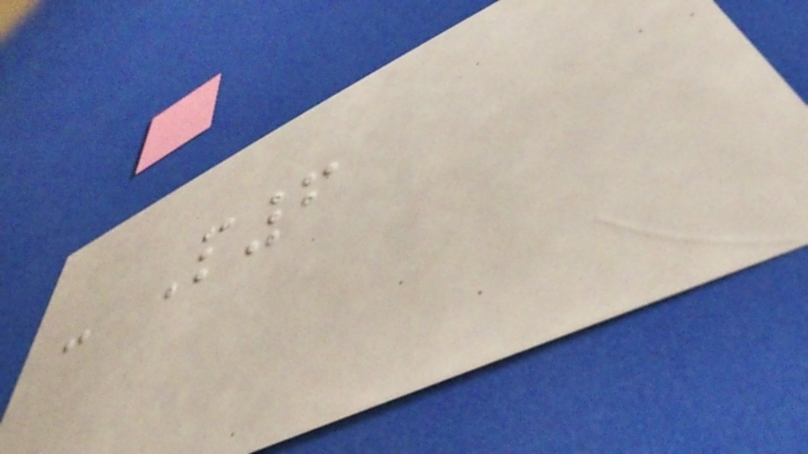- P6
